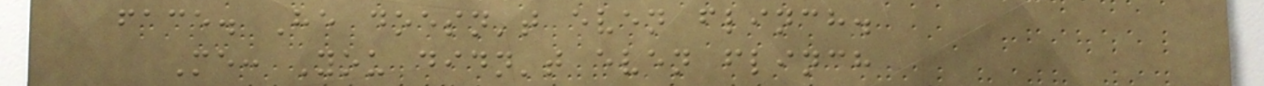face. He doesn't even flinch.
Me: You didn't even flinch
